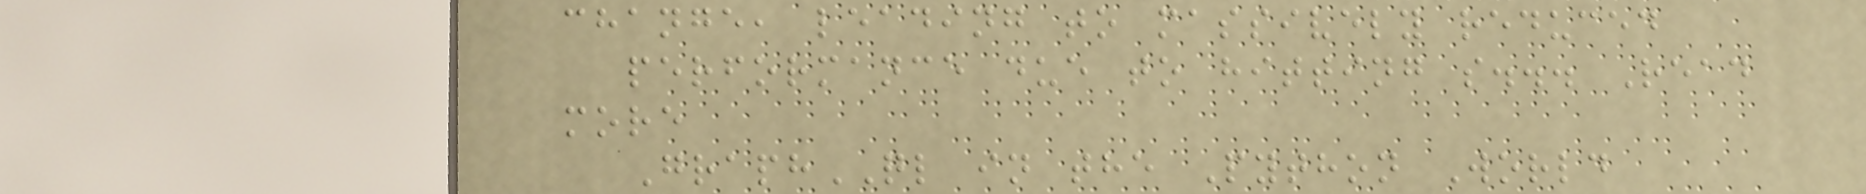change, leading to massively reduced
performance due to hitting s... Read
more
GraphQL in the Python World
